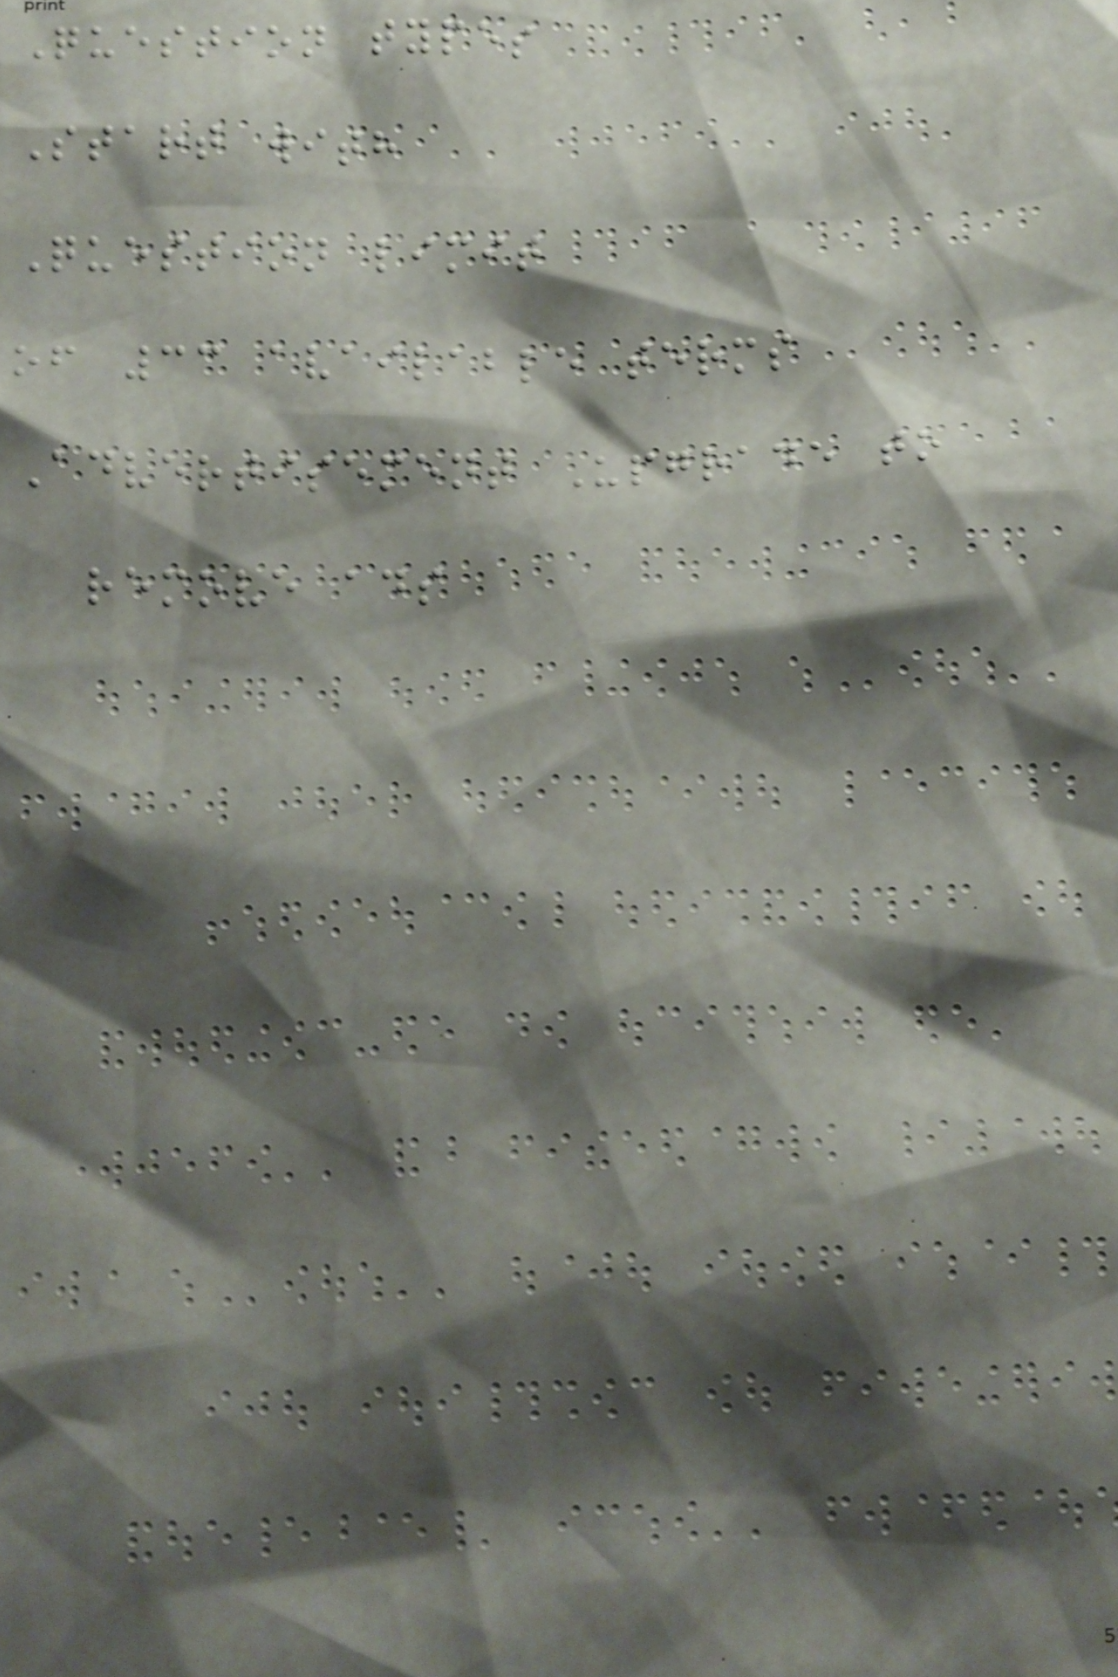Question types
Start with
Question limit
of 33 available terms
Advertisement Upgrade to
remove ads
